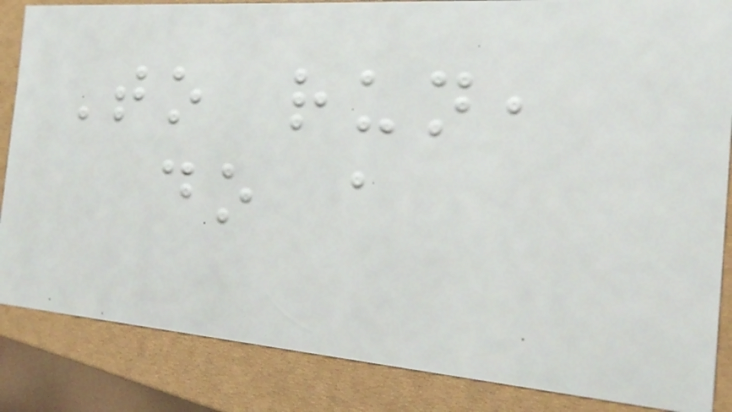To run,
do a
